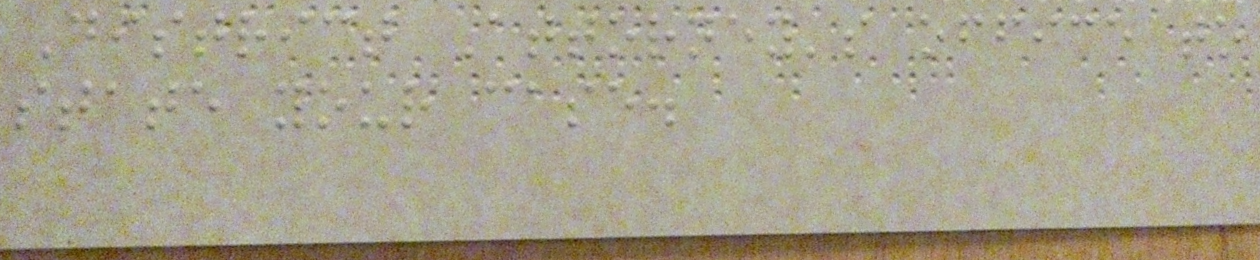District Attorney's office to
state your case.
